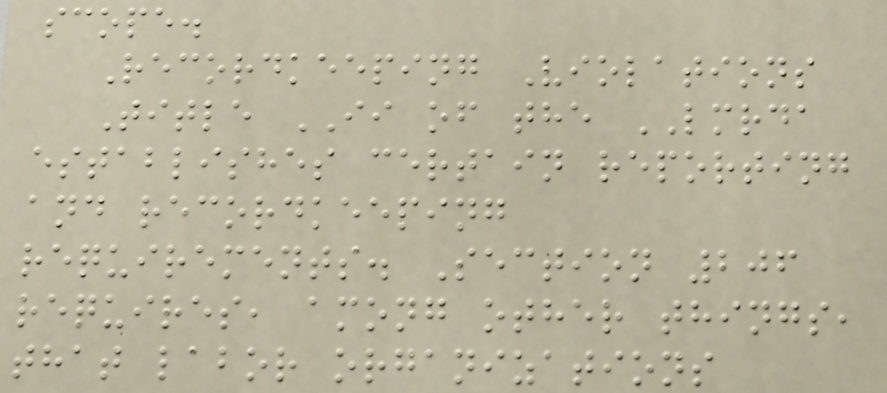scope.
Recordkeeping Violations
Title II of the LMRDA
establishes certain reporting
and recordkeeping
requirements. Section 206
requires, among other things,
that labor organizations
